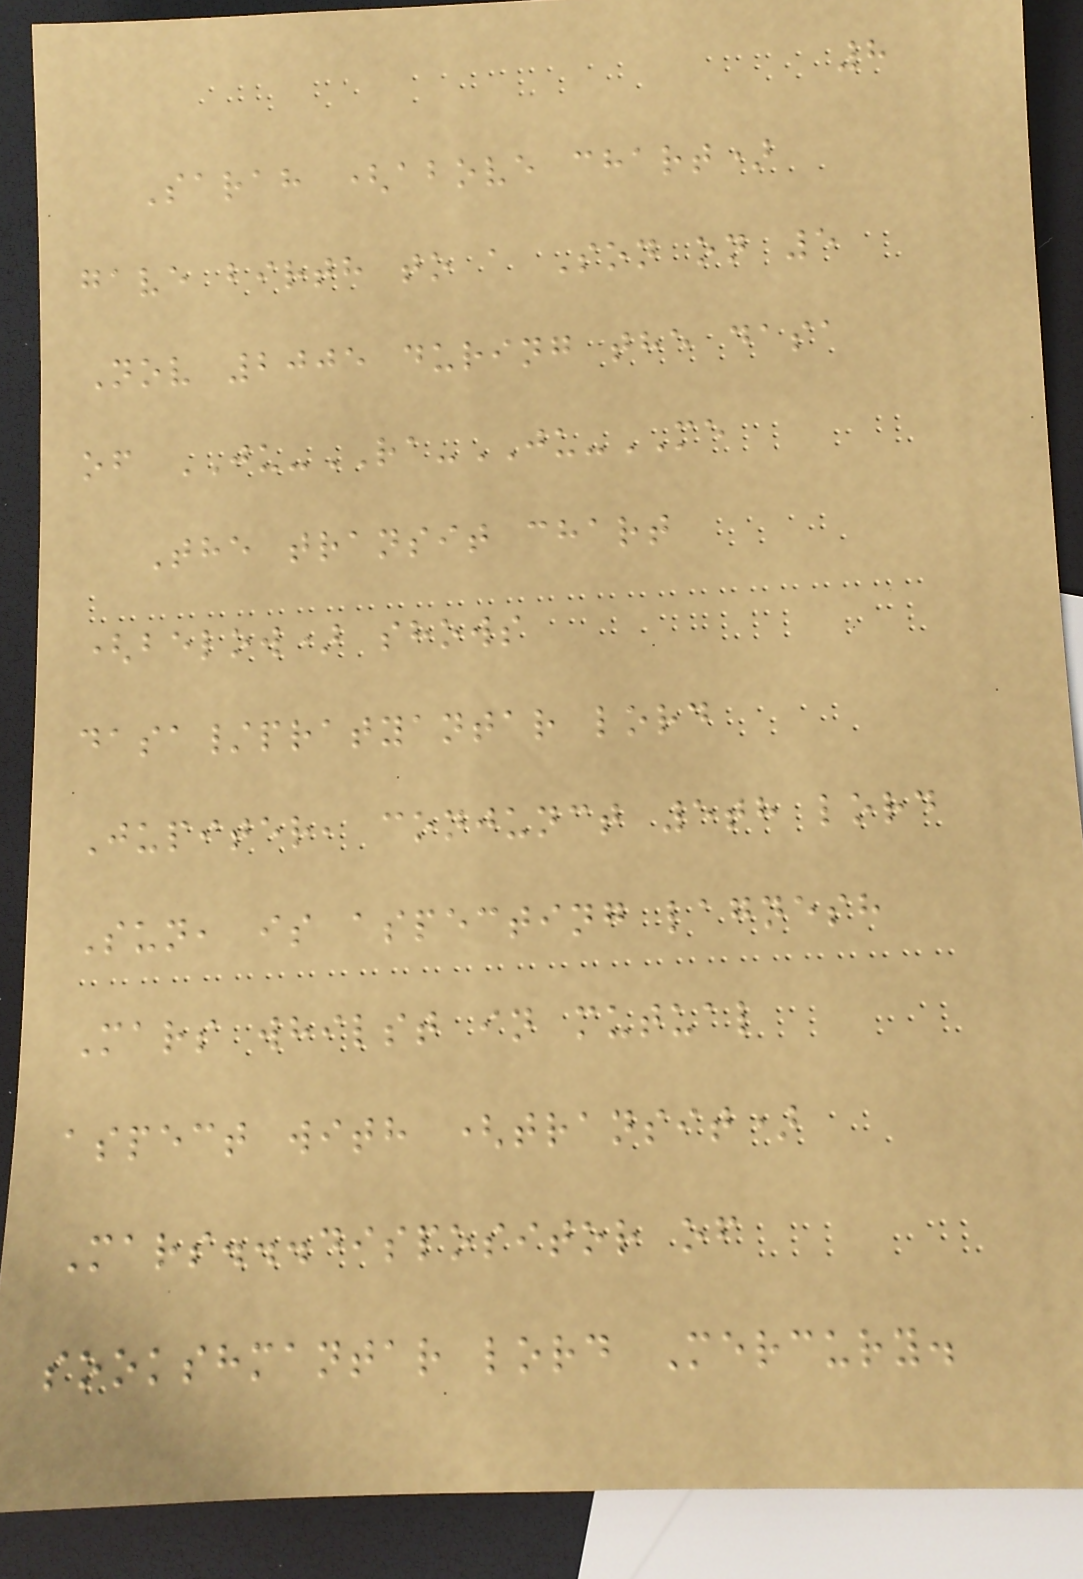8
Sarah (above chart)
gave birth to a Son on 5
Nov 2005 during the dasa
of JU-RA-JU-ME
The transit chart
(below) shows
dasa/pratyantar lord
Jupiter, conjunct 5th lord
Sun, is aspecting lagnesh
Mars whilst in mutual
aspect with (transit)
Mars...dispositor of
sookshmantar lord Mercury.
